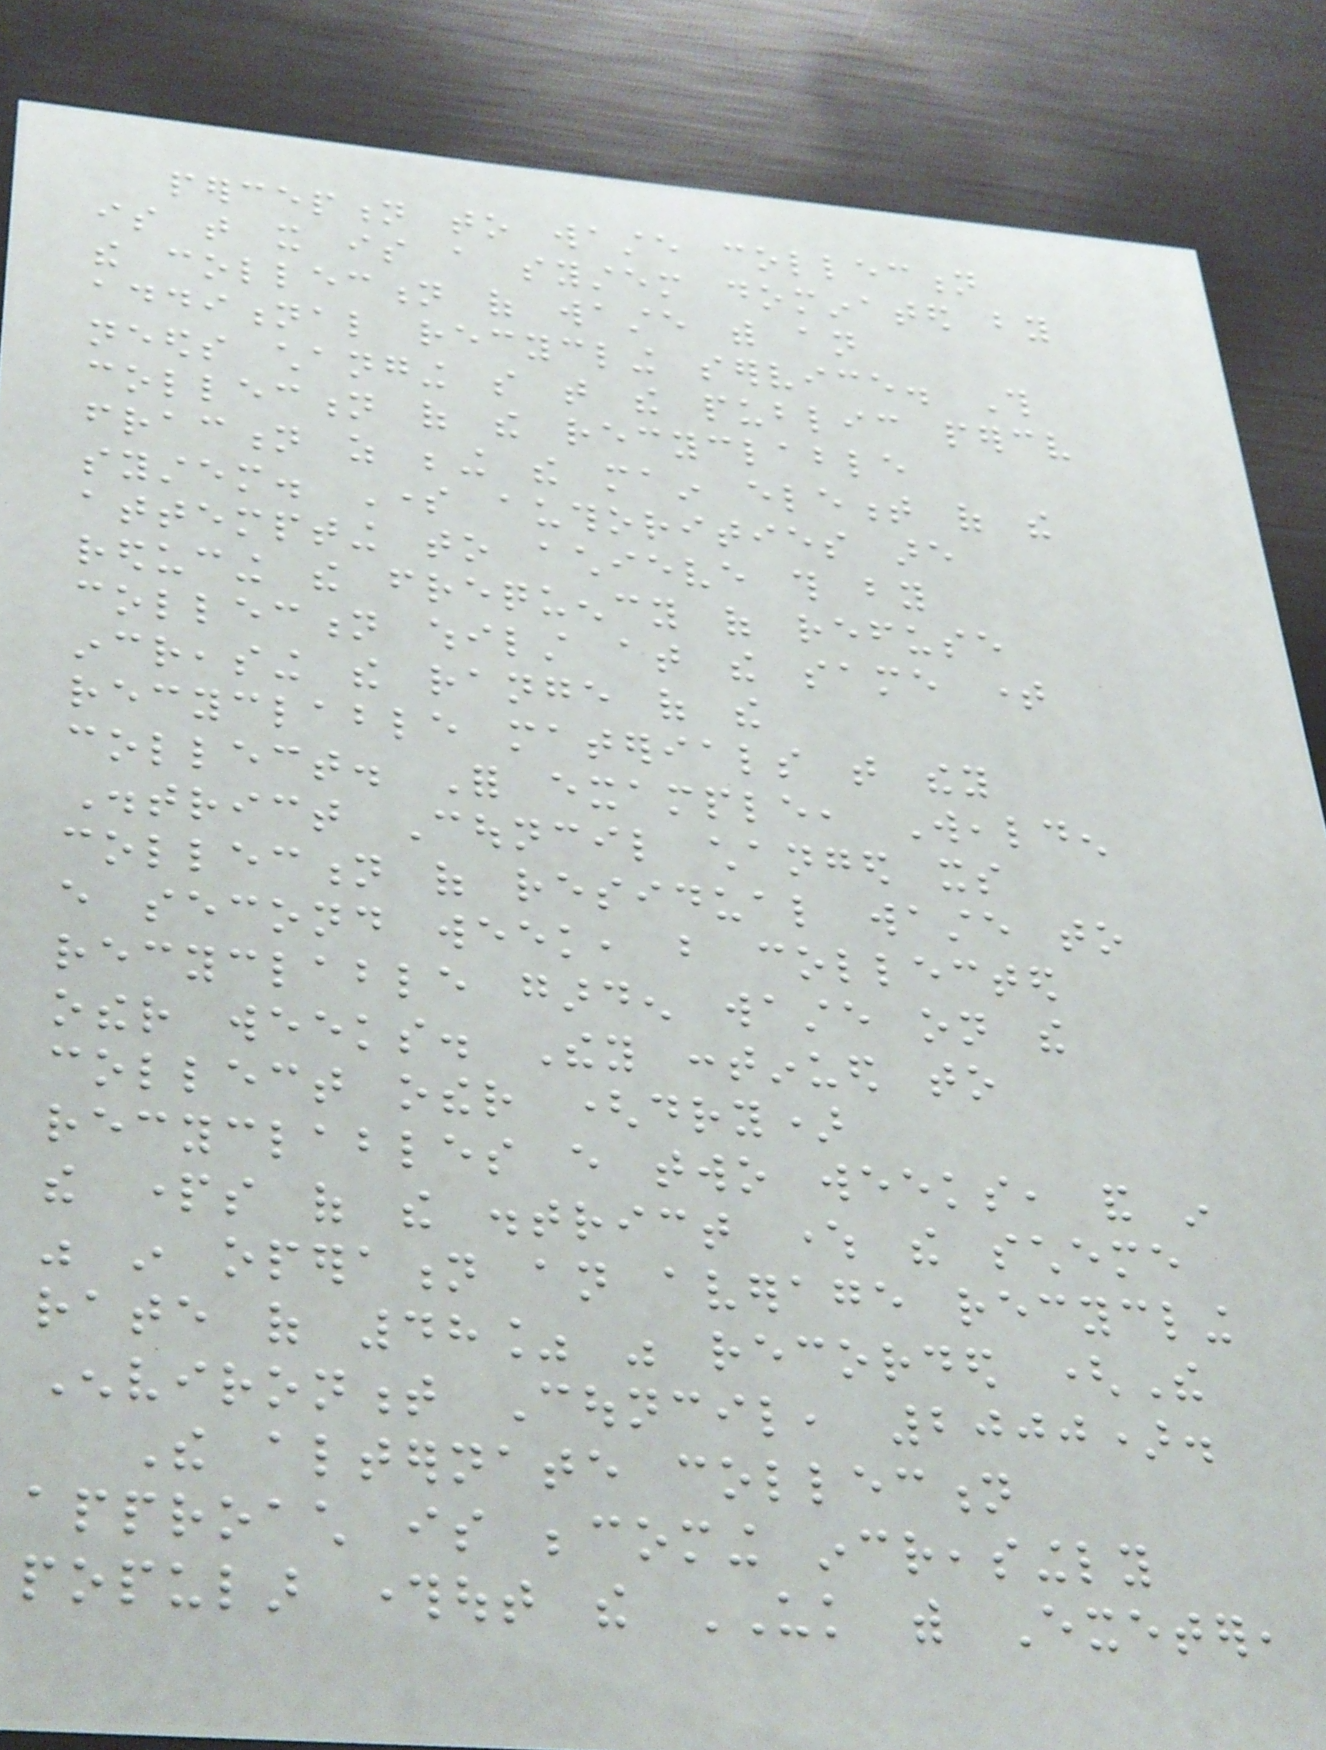perception to waste collection
is that it is a system dominated by
the collection of waste with an
additional recycling service. This
needs changing so that the public perceive
collection of the recyclable
fraction as being the main element of the
system. Some authorities are
attempting to achieve this by
reducing the frequency of refuse
collection whilst at the same time
increasing the range of the
recyclable materials that they
collect. For example, Wealden
District Council changed its
collection of residual waste to
every second week, but collected
recyclable garden waste on the
other weeks. They continued to
collect other (dry)
recyclables every two weeks, and in
the parts of the district where the scheme
was in operation an average recycling
rate of 48% was recorded (The
Environment Council, 2000).
The alternate collection
approach is becoming increasingly
popular throughout the UK with Exeter,
